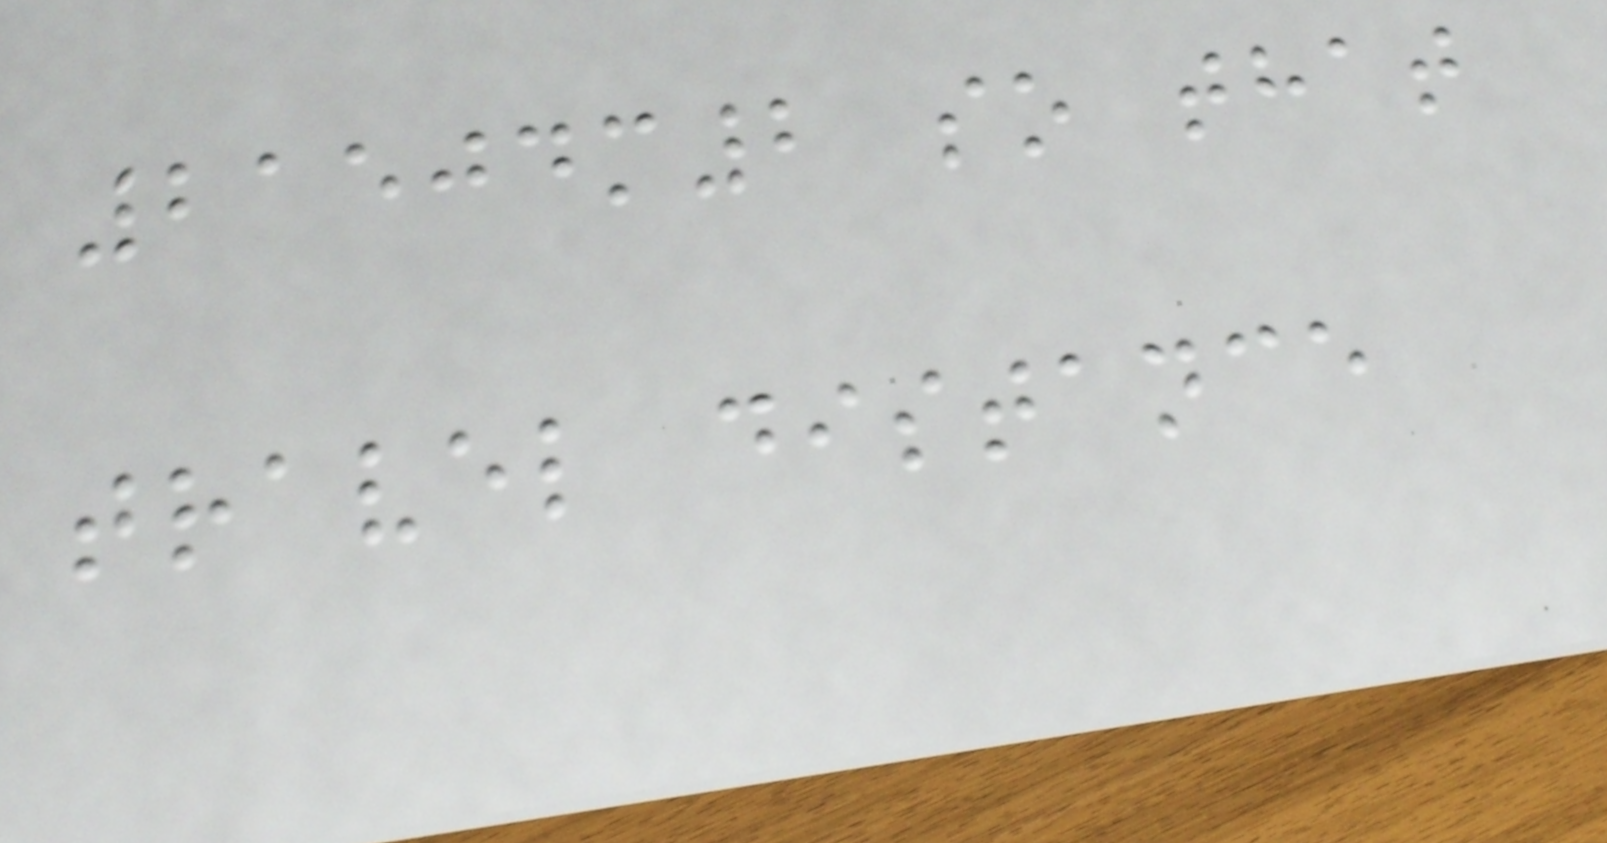21504m2 so that
travel distance
